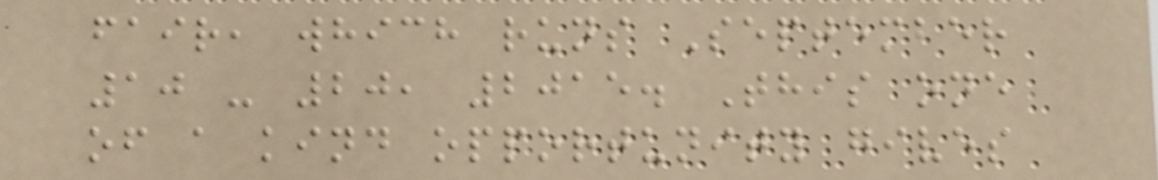fair, which runs September
10 - 20, 2015. This one
of a kind opportunity gives
